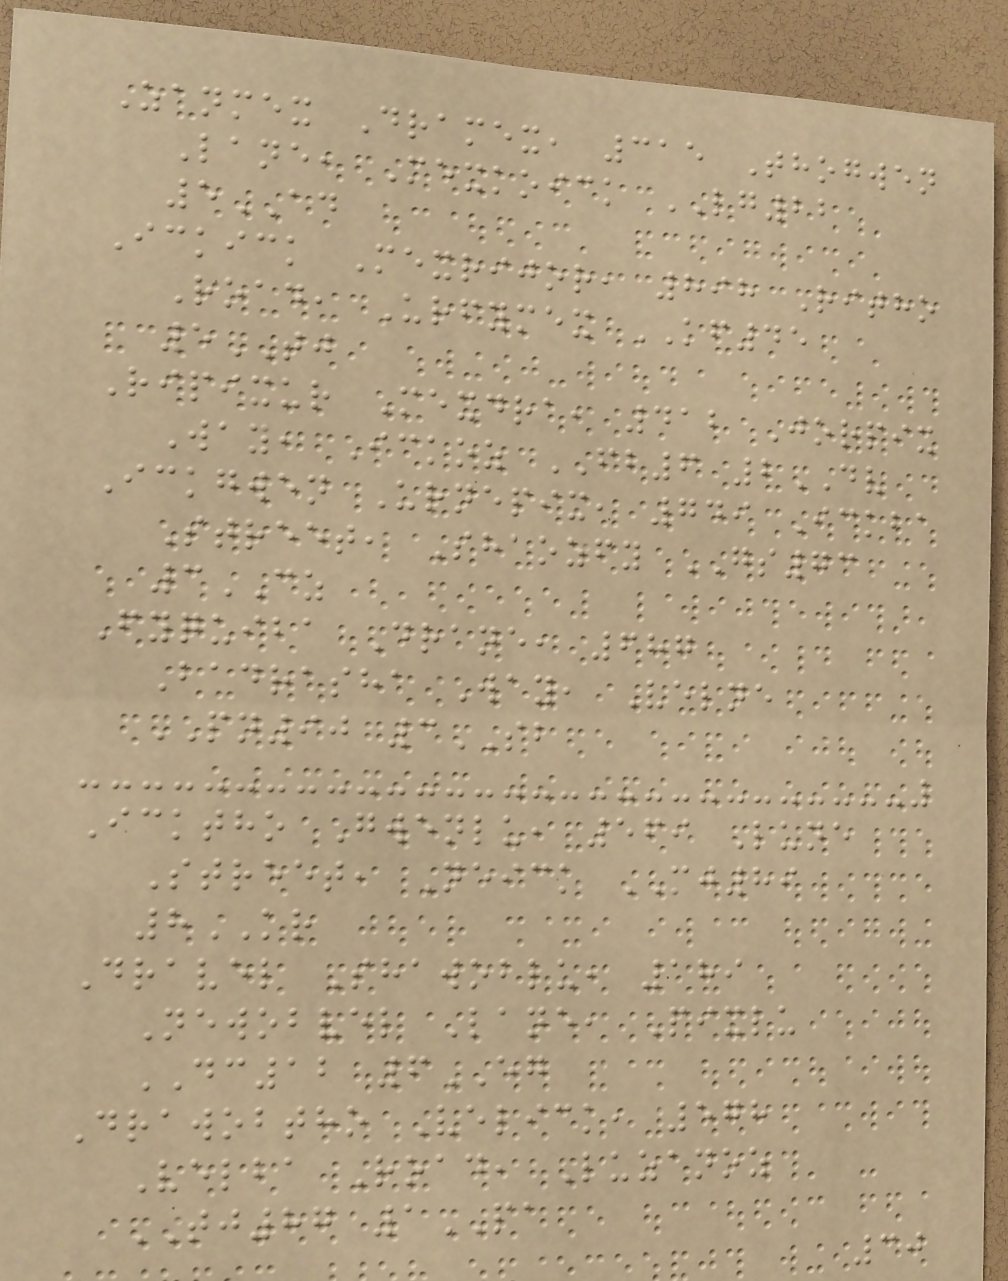Zanmex Dramex, 315 Thogwen
Lane, Mexkoick LG22
5AD
Ickick Mexrijor, 898 Ritho
Road, Urfymex KF45
5TJ
Ripixur Mexdra, 412 Jorpix
Way, Ickoz FB6 2DV
Ickgwen Urnepix, 749 Ickba
Street, Shaozfy GS73
3CZ
Fyquiba Drane, 687
Badrasha Way, Velne
PN90 3SB
Icktho Gwenlu, 569 Lune
Street, Neick MJ89
8KR
Dravel Shawoblu, 189
Newobvel Lane, Pixlu
DC12 6EG
Drawobtho Velick, 578
Velba Road, Luzanoz
TJ87 1PA
30
